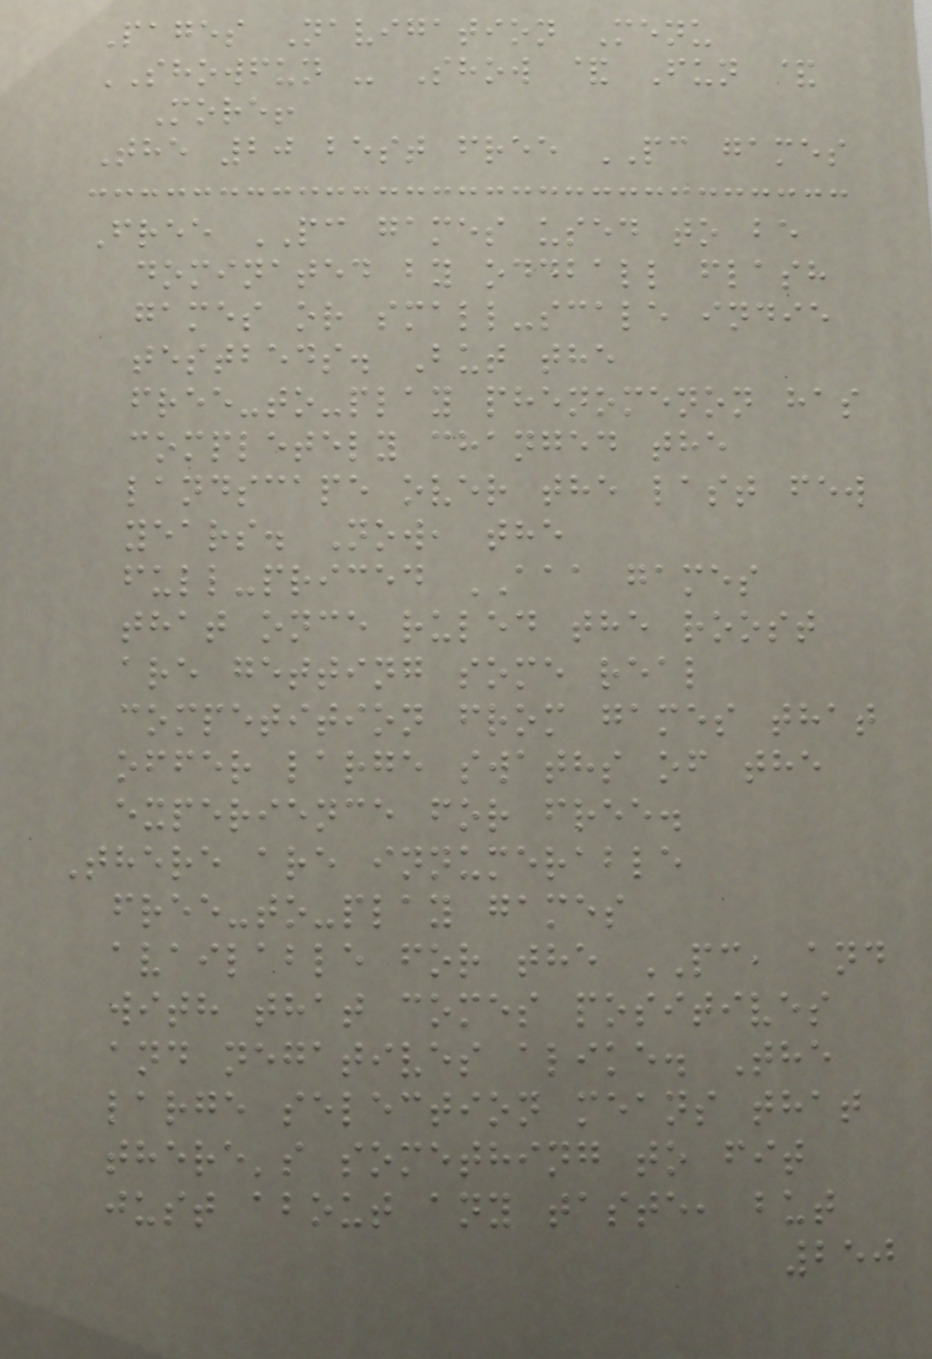Pages Navigation Menu
SHOWFUN - Show & Fun &
More!
The 20 best free PC games
Free PC games used to be
dominated by oddball flash
games or small-scale indie
testbeds. But the
free-to-play phenomenon has
completely changed the
landscape over the last few
years. Now, the
full-priced AAA games
that once ruled the roost
are getting some real
competition from games that
offer large swaths of the
experience for free.
There are innumerable
free-to-play games
available for the PC, and
with that comes positives
and negatives alike. The
large selection means that
there's something to fit
just about any taste, but
250
